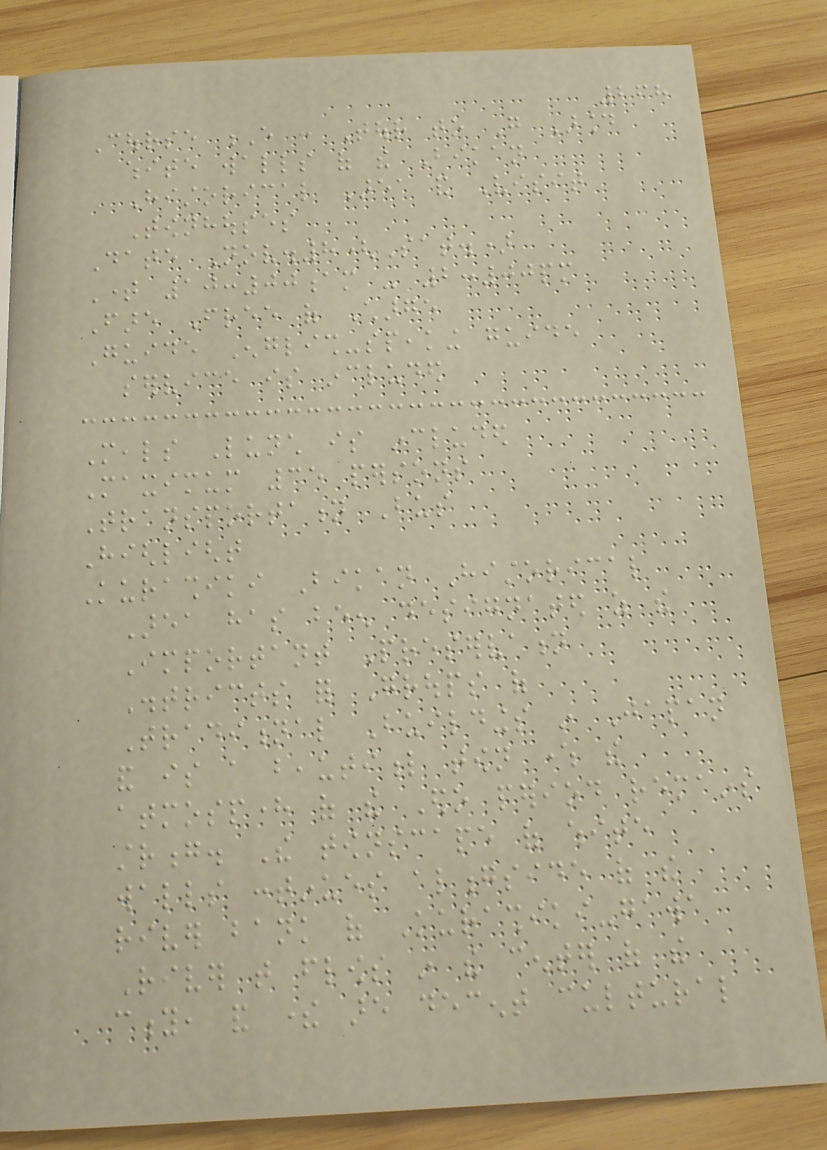268
Course E : Tour to Go Around
white walls of the Bikan
Historical Area and Visit
Townhouses
Date Nov.8(Sat.)
Time 10:00am - 2:00pm
Fare Free of Charge
Guide English-speaking guide
service is included
Meals Lunch is included
Maximum 35 persons
Transportation Bus
Highlight
Kurashiki Bikan Historical
Area has been designated as the
Important Preservation
Districts for Groups of
Traditional Buildings in Japan
and is a beautiful town where the
atmosphere of the Edo period remains
strong. The townscape of white
walls continues alongside of the
river bank of Kurashiki-gawa
River that flows in the center of the
city, and there are decent cultural
